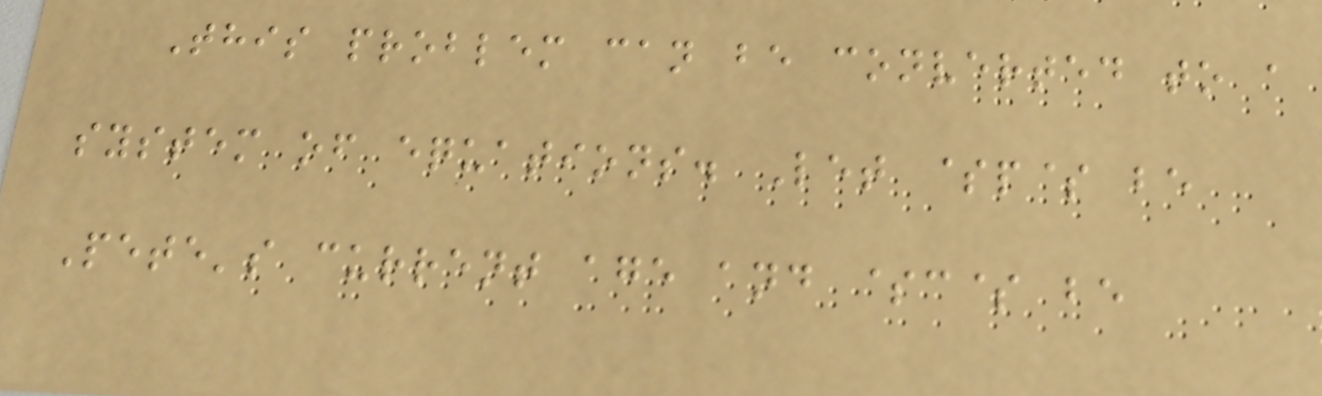This problem can be converted to a
system of equations. Let $p$ be
Pete's current age and $c$ be
